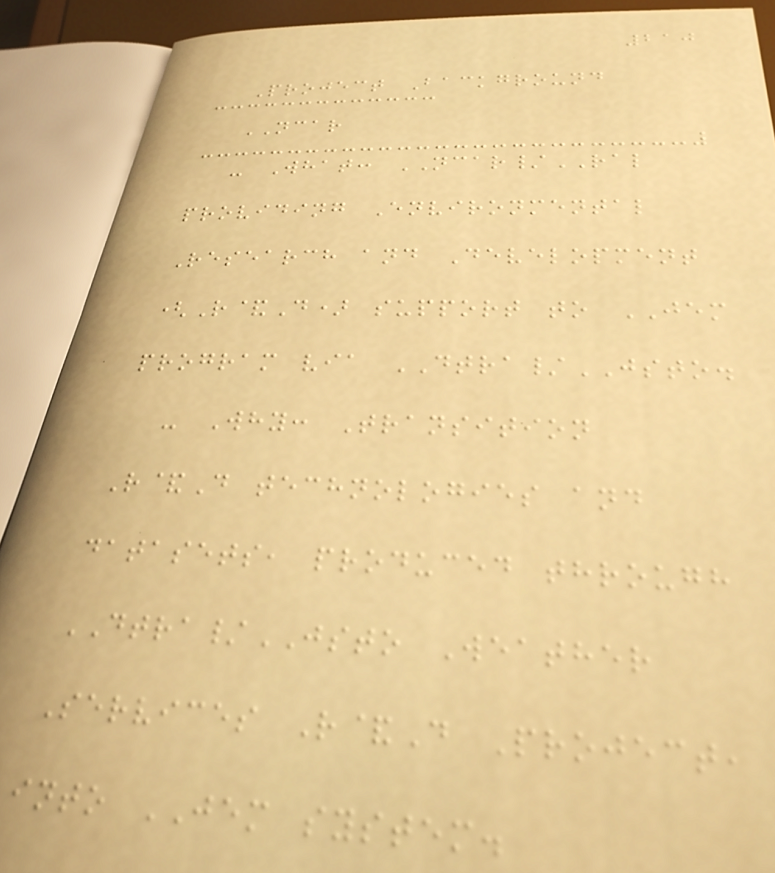210
Project Background
NCAR
- What: NCAR/RAL
providing Environmental
Research and Development
(R&D) support to JEM
program via DTRA/JSTO.
- Why: Transition
R&D technologies and
datasets, produced through
DTRA/JSTO Weather
Services R&D Project,
into JEM system.
